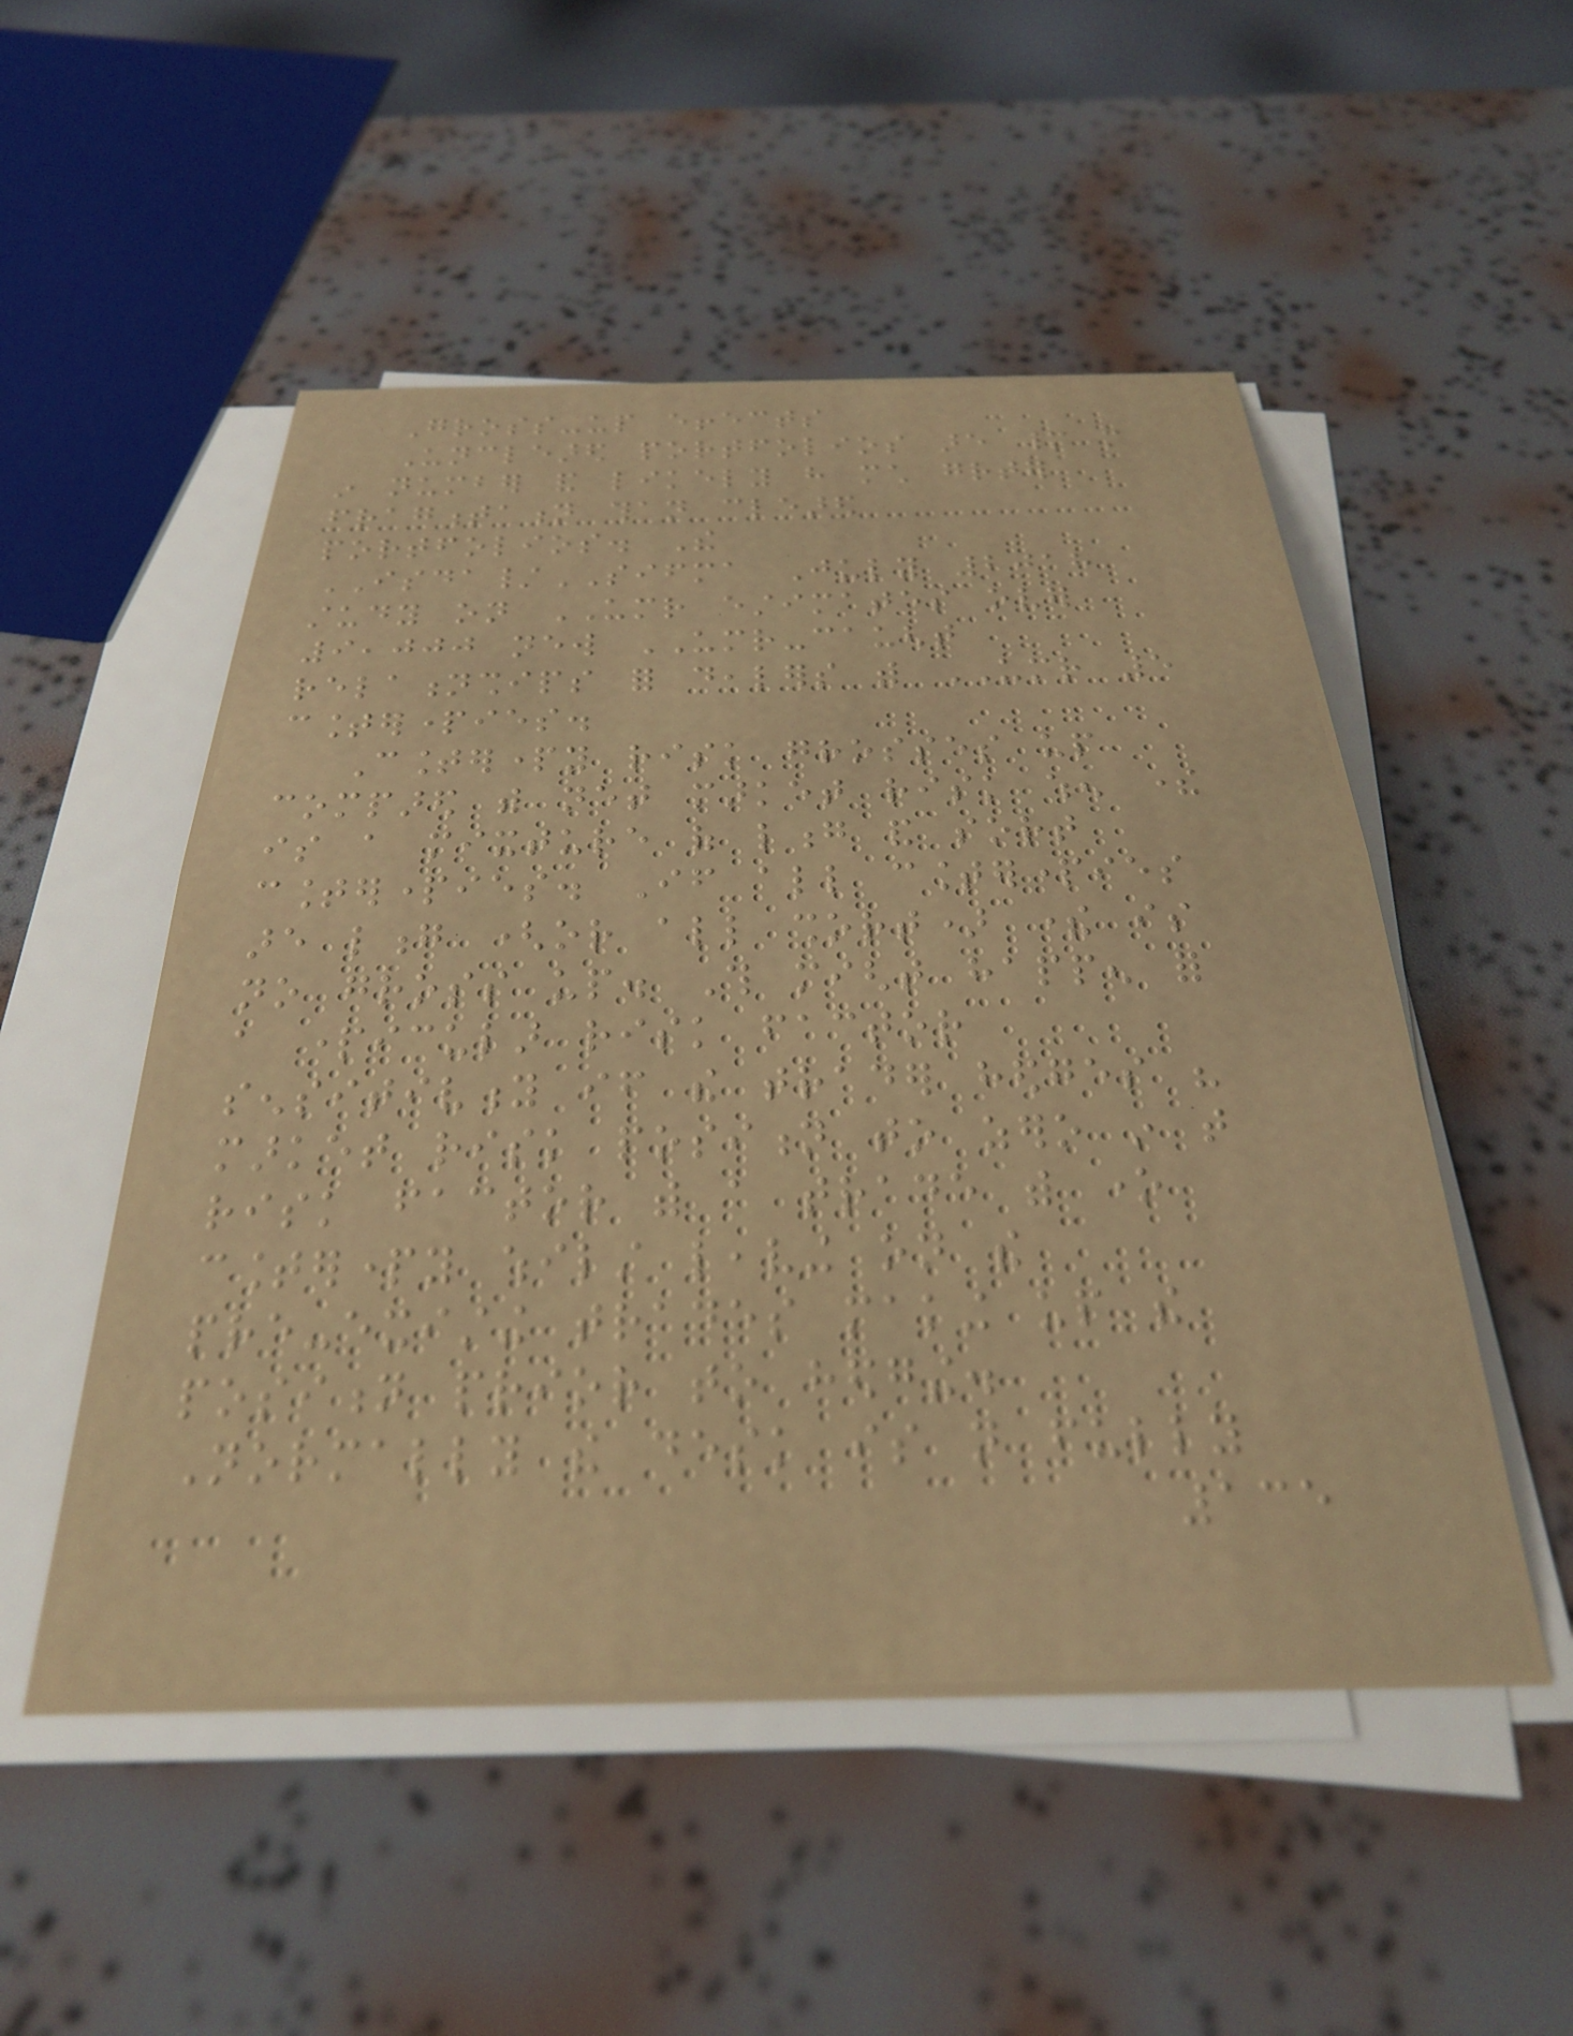Gross-up effects
Uncleared portfolios are many more
in number and likely have much greater
fragmentation than cleared
portfolios. The
ISDA/SIFMA July 2018
study on UMR estimates over
9,000 new UMR-caught
relationships for dealers with UMR 5
counterparties.
Counterparty risk grosses up
compared with net market risk when there
is a mixture of long and sort
counterparties. If all counterparties
are long (or all short) there is
no gross up. This might happen for
a particular risk factor
sensitivity if the trader hedges his
market risk position to zero in that
risk factor with a trade with one
counterparty whilst leaving on the
pre-existing trades making up the
position prior to hedging.
Normally the desk is not fully
135
